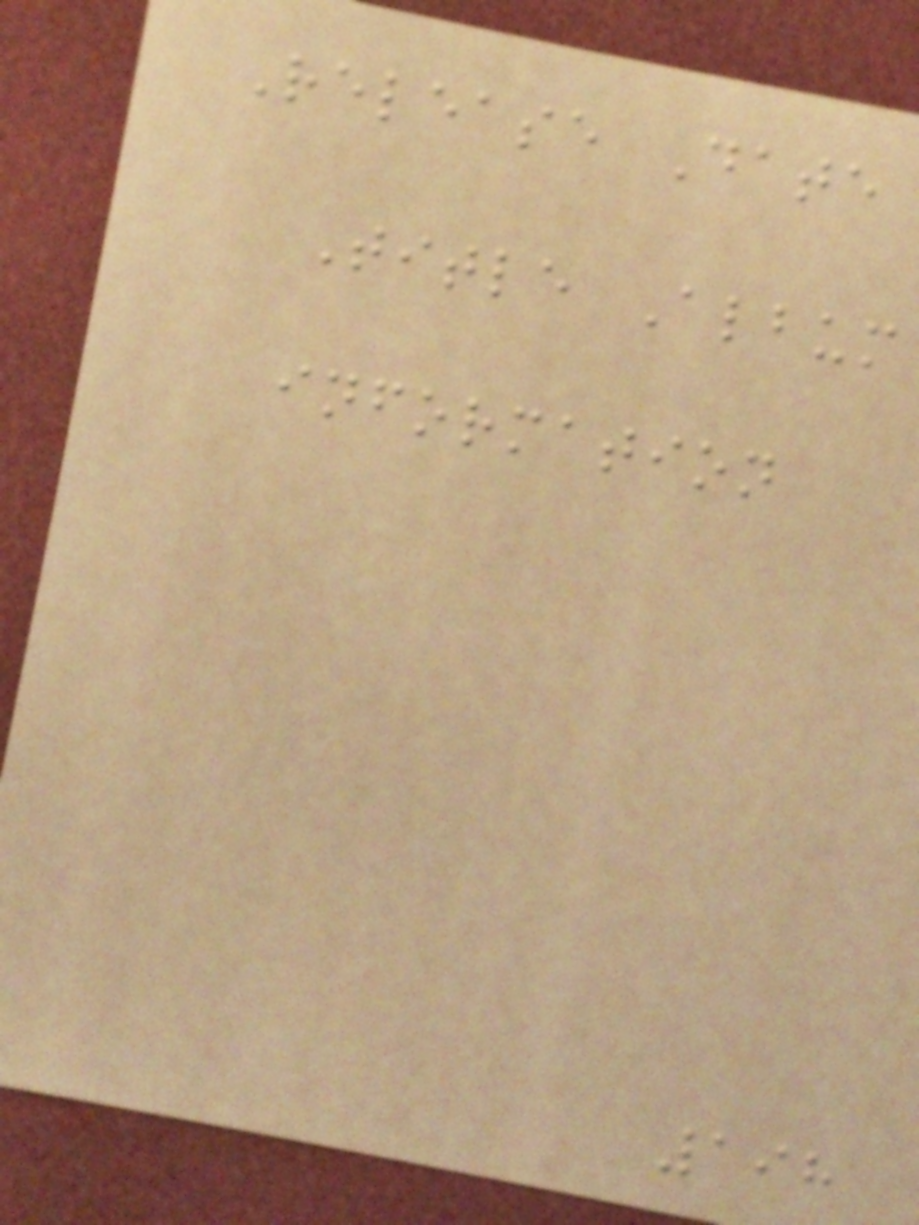Release Date
Title Album
information
198
